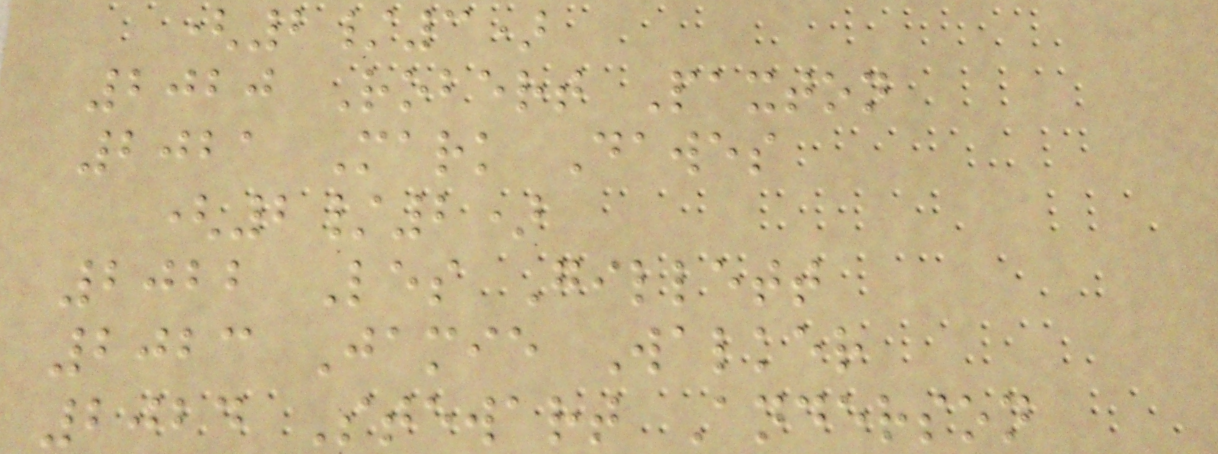(2/3)
2020 Robert Paxton
2021 Mark Dawes
(2/2)
2022 Les Gillett
2023 Jamie Walker
2024 Stewart Anderson
